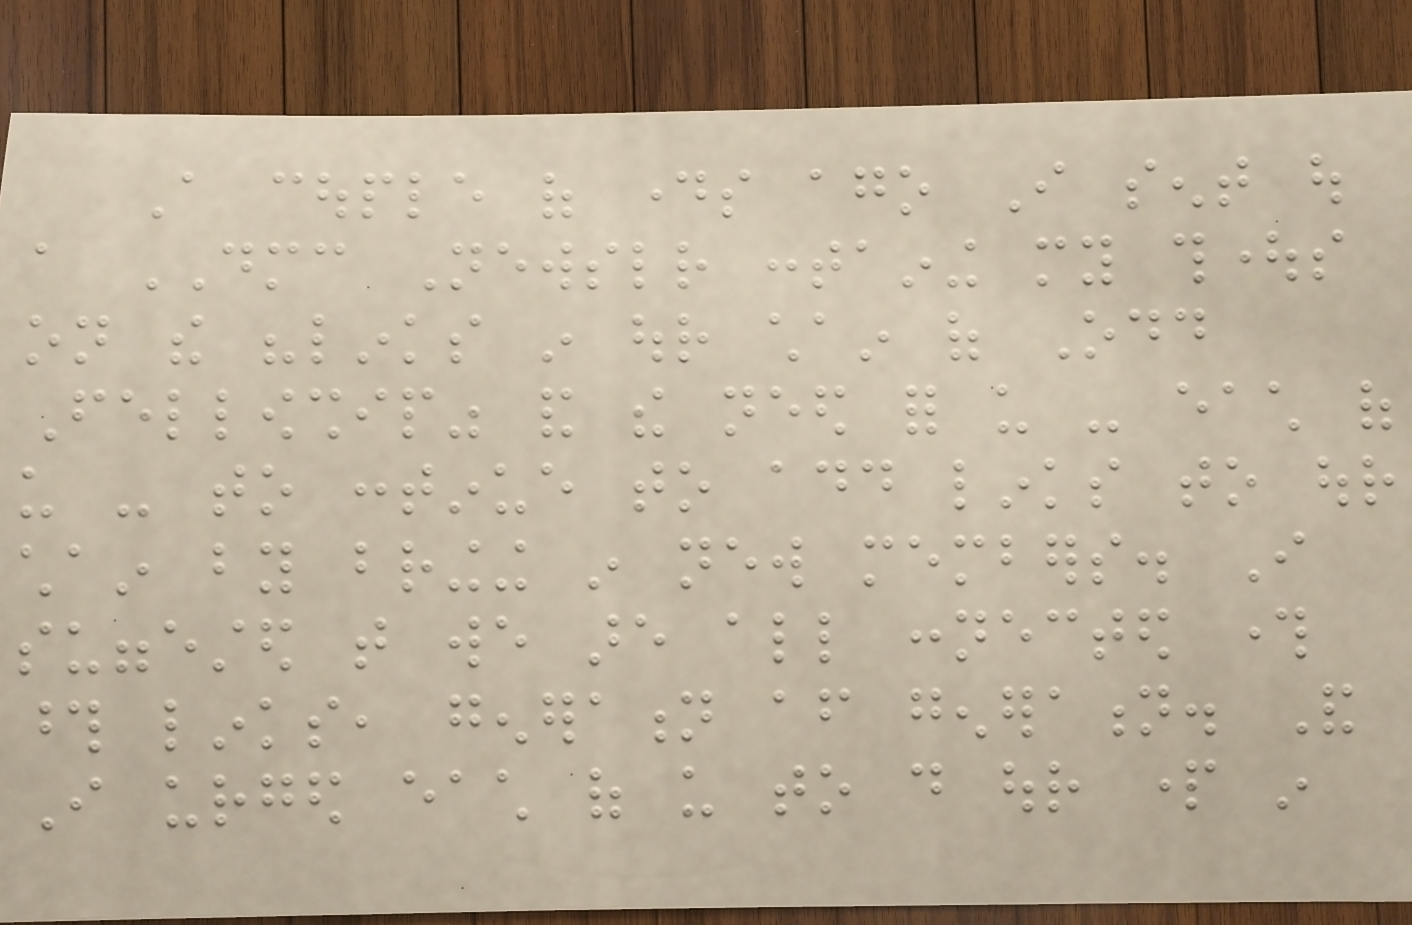A couple of days ago I sent out
a DMC Newsletter containing my thoughts
on the "links in our chain of Odd
Fellowship" and the need for us - each of
us - to continue to add links to our
chain by bringing in new members. I
suggested that we are all connected through
those links, generation after generation. And
I urged each of us to do our part in
